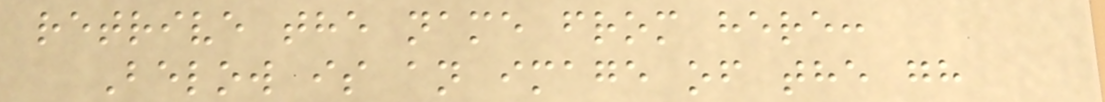retrive the name from here:
Below is an image of the gh
